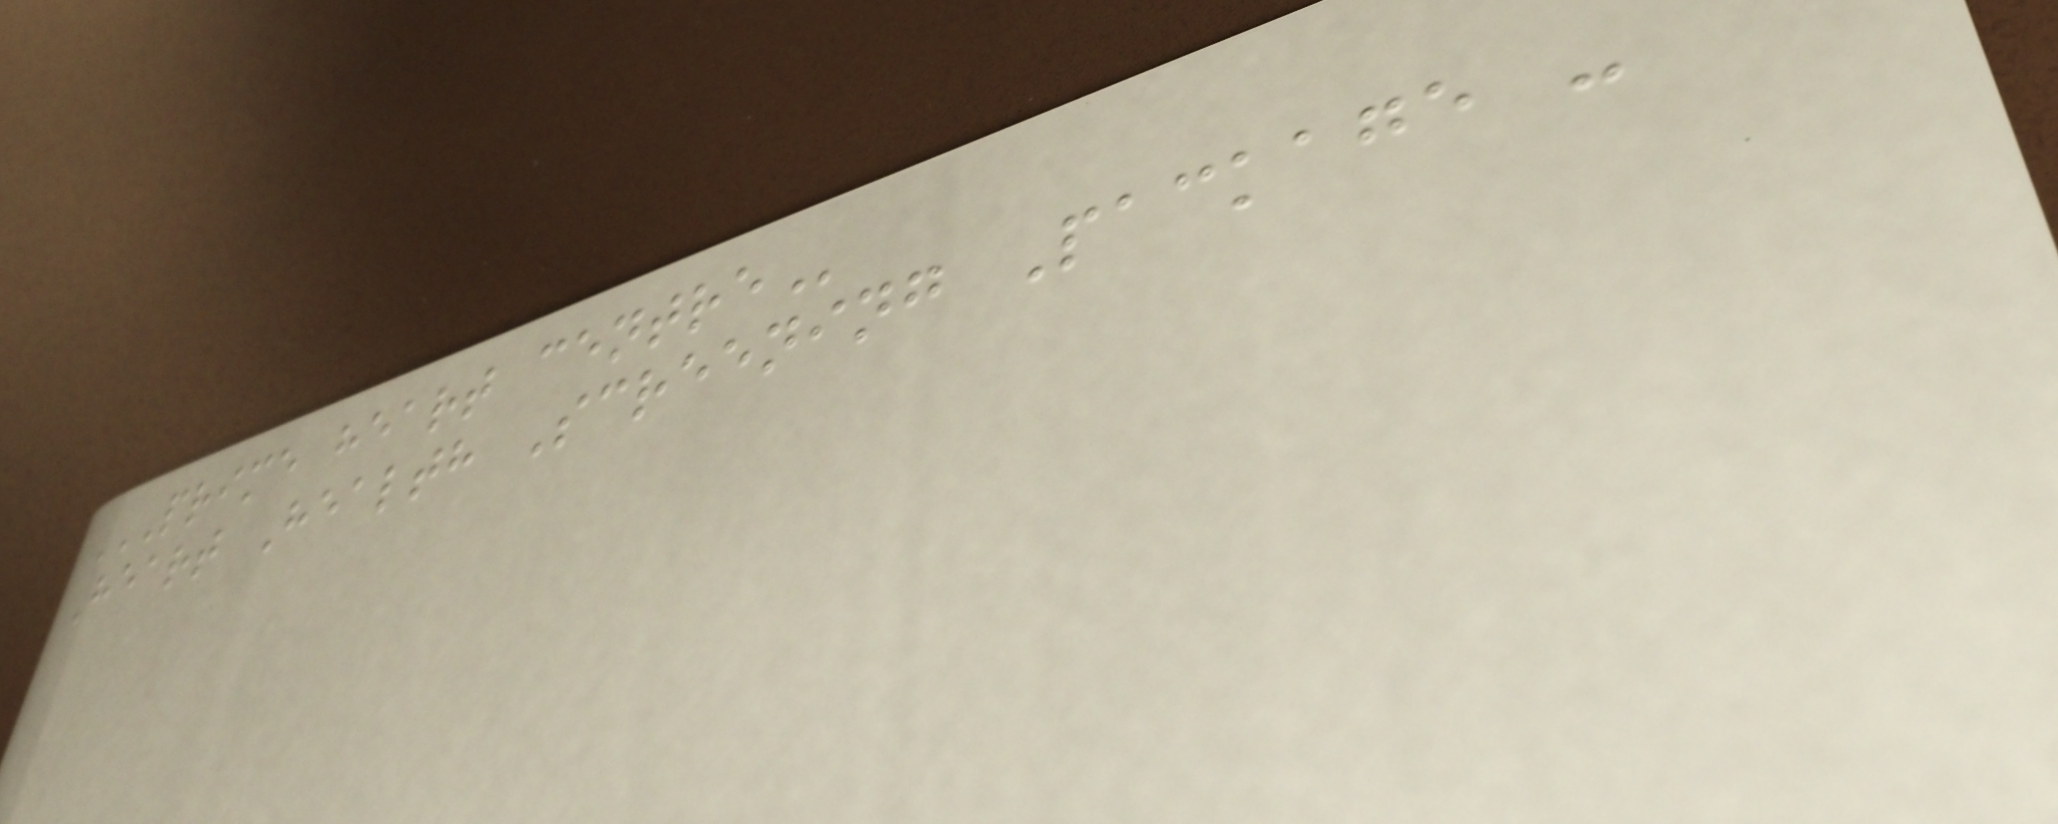PRIME HEART CENTRE
Heart Health Screening Package -
